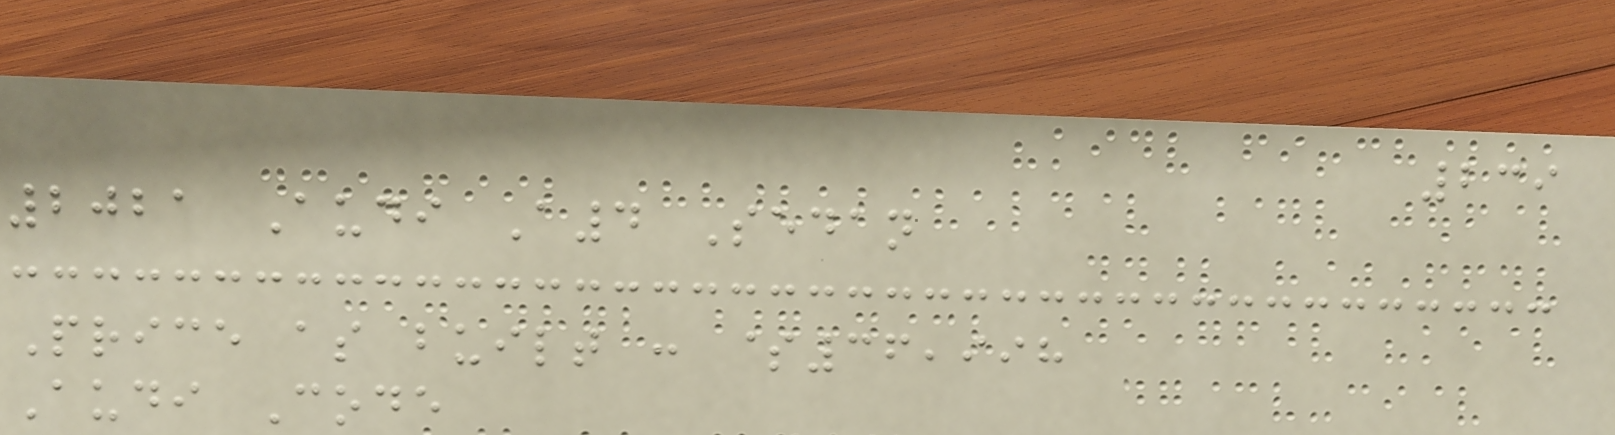239
2021 Audi A4 Sedan
Price as built : $36,998
Audi Code
